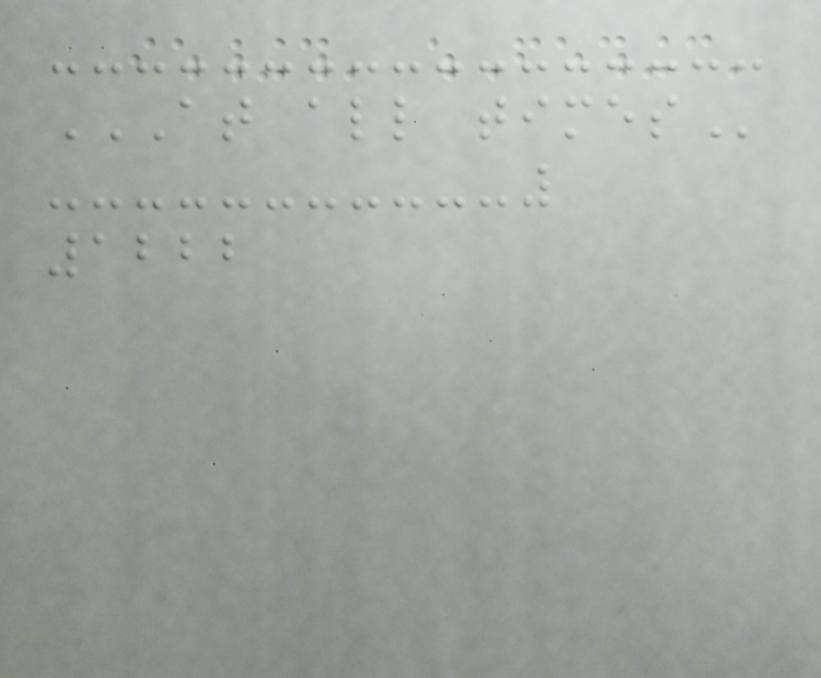AT ALL TIMES
1222
